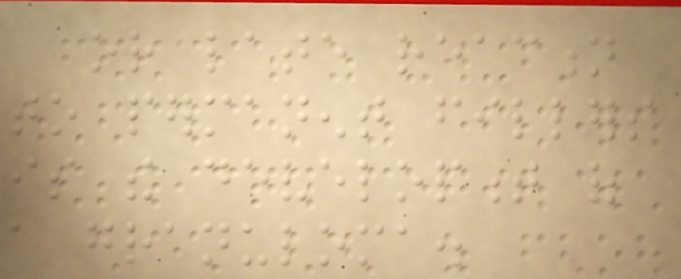or late reaction
to permanent fillers
is the development of
a granuloma.
